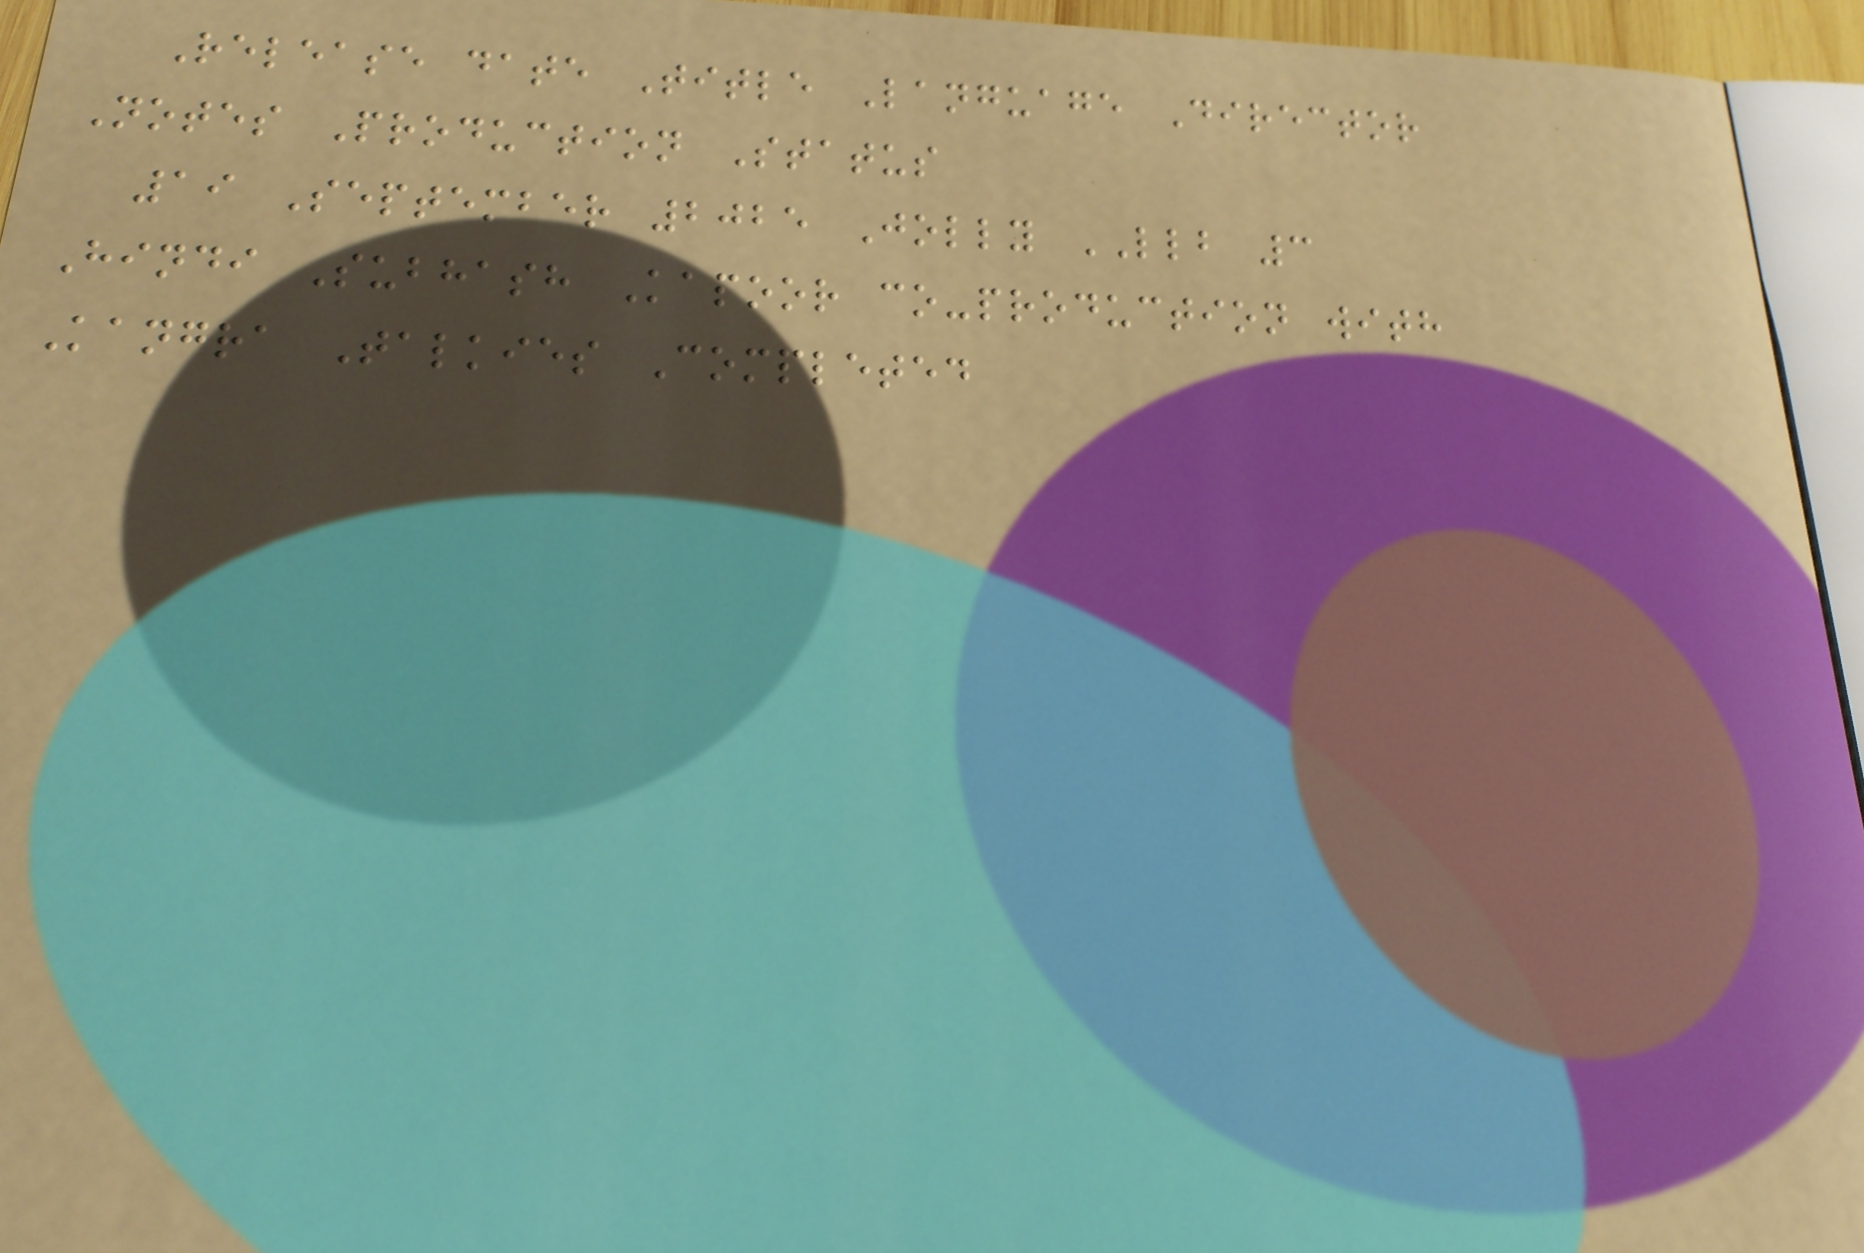Release date Title Language Director
Notes Production Status
19 September 2025 Jolly LLB 3
Hindi Subhash Kapoor co-production with
Kangra Talkies Completed
